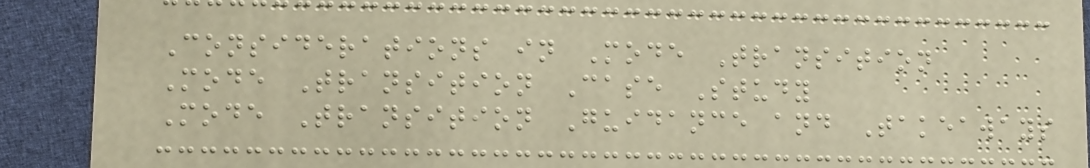Considerations in Mode Transition
Mode Transition Case Study
Mode Transition Guidance and Takeaways
